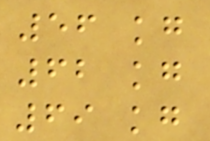56 kg
62 kg
69 kg
